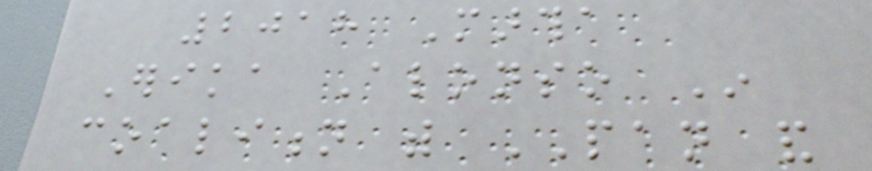2018 Martha
Erika Alonso In
coalition with PAN and
